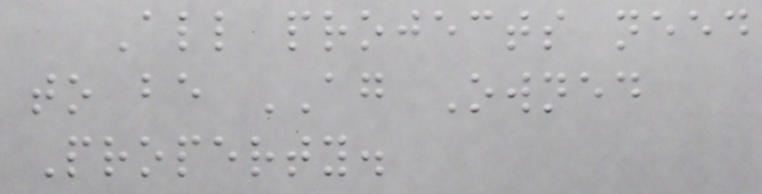All projects need
to be AG Owned
Property.
